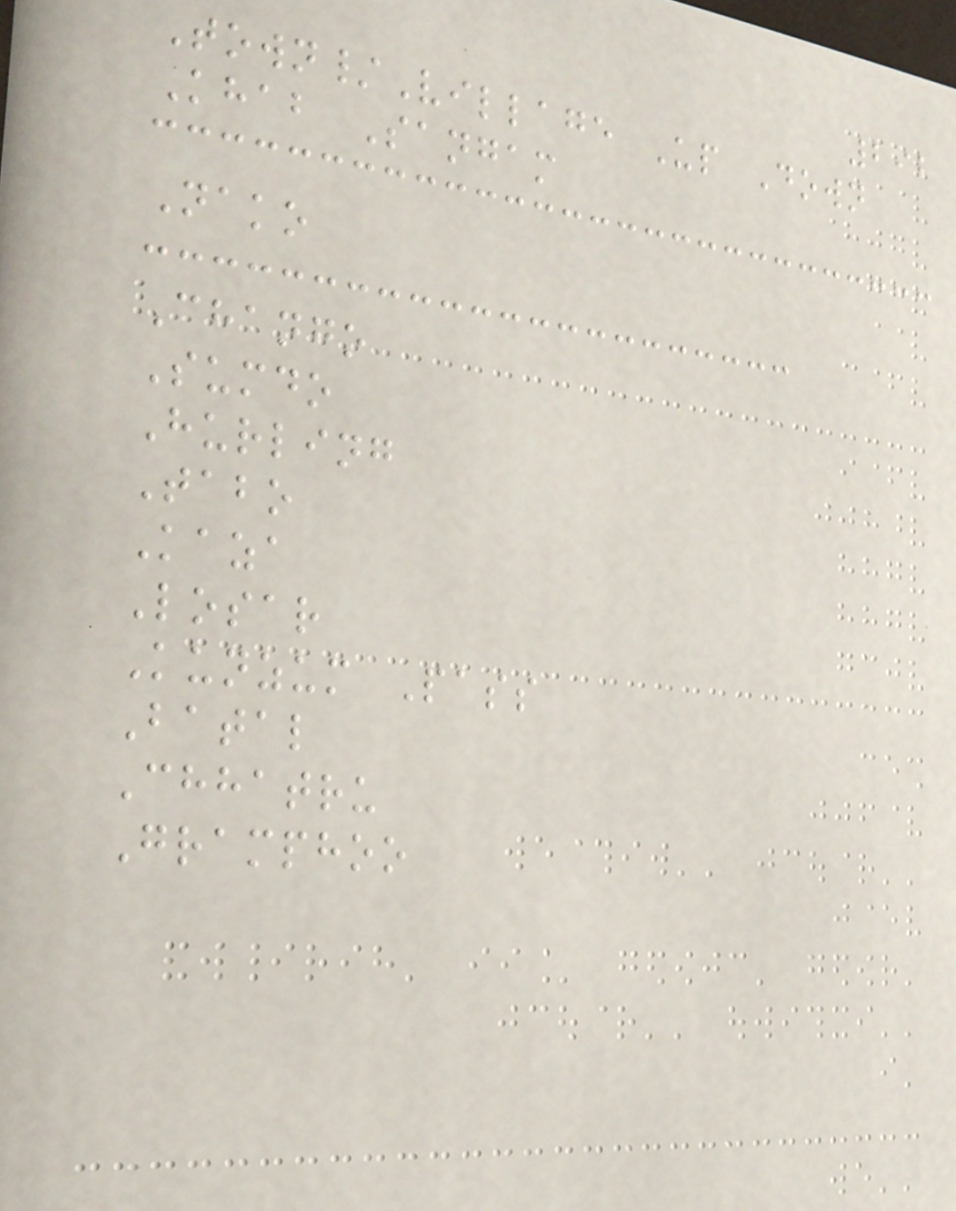292
Town/Village Up Down
Khab Sangam
Nako
Chango
Sumdo
Hurling
Tabo
Kaza
Losar
Kunzum Pass
Batal
Chhatru
Gramphoo
